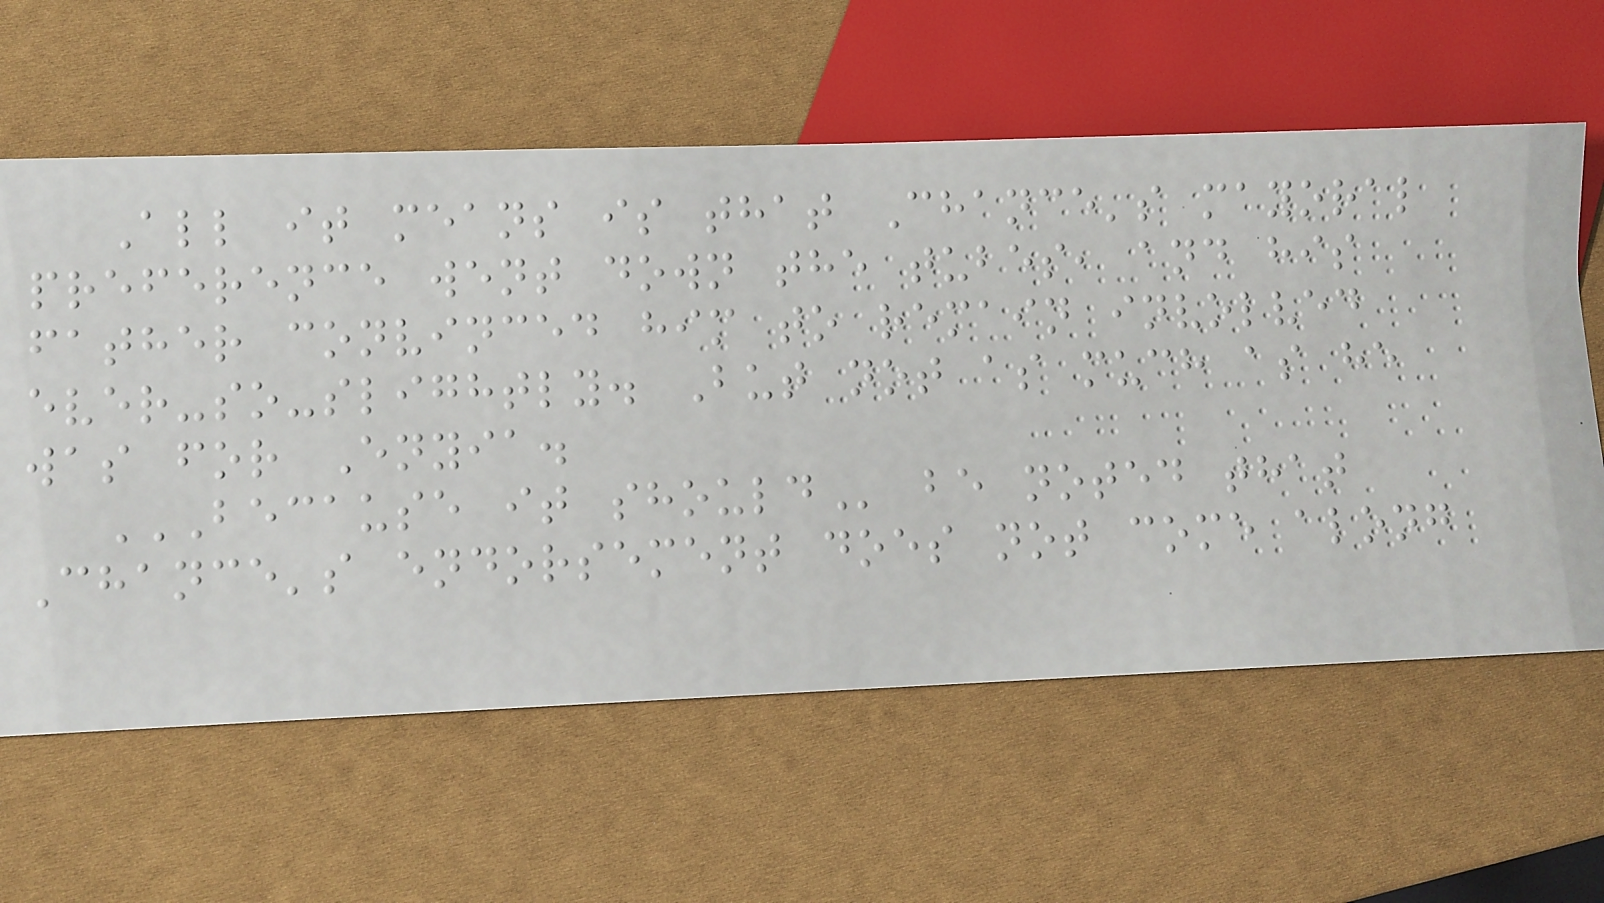All it means is that Chance's mayoral
preference went down the tubes, and his
father convinced him to remain involved
ever-so-slightly. But not as much as he
was for Enyia.
BECAUSE IT SHOULD be noted that
Chance's endorsement does not come along
